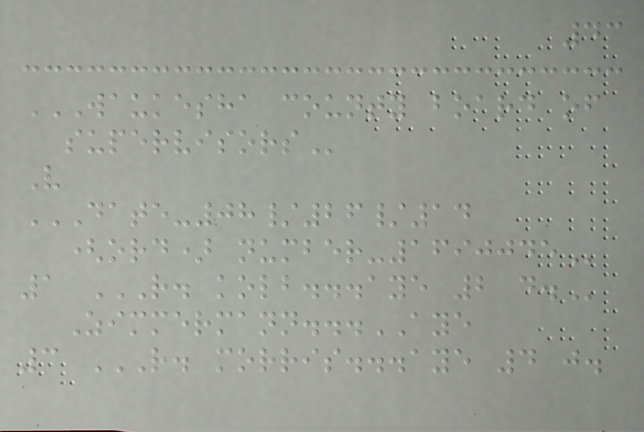43
WAUKESHA COUNTY BOARD OF
SUPERVISORS
V
DATE-08/26/14
(ORD) NUMBER-1690045
1 R. KOLB...AYE 2 D.
Zimmermann...AYE
3 R. MORRIS...AYE 4 J.
